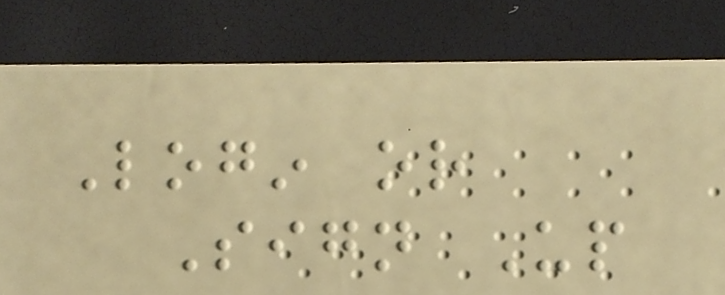Login or
Sign Up
